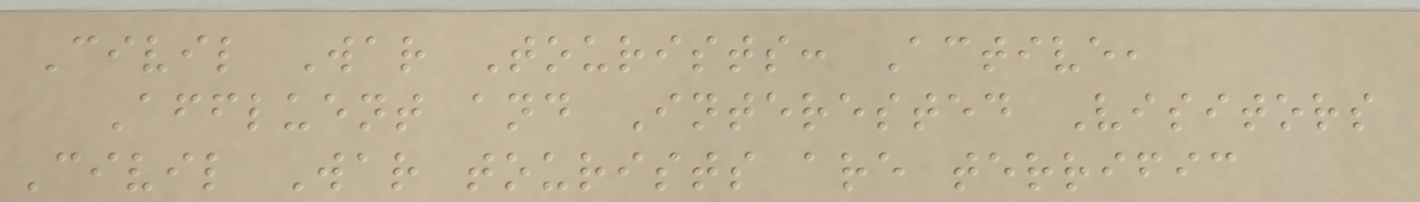Civil War Tourists: Active,
Affluent and Interested Visitors
Civil War tourists are terrific
